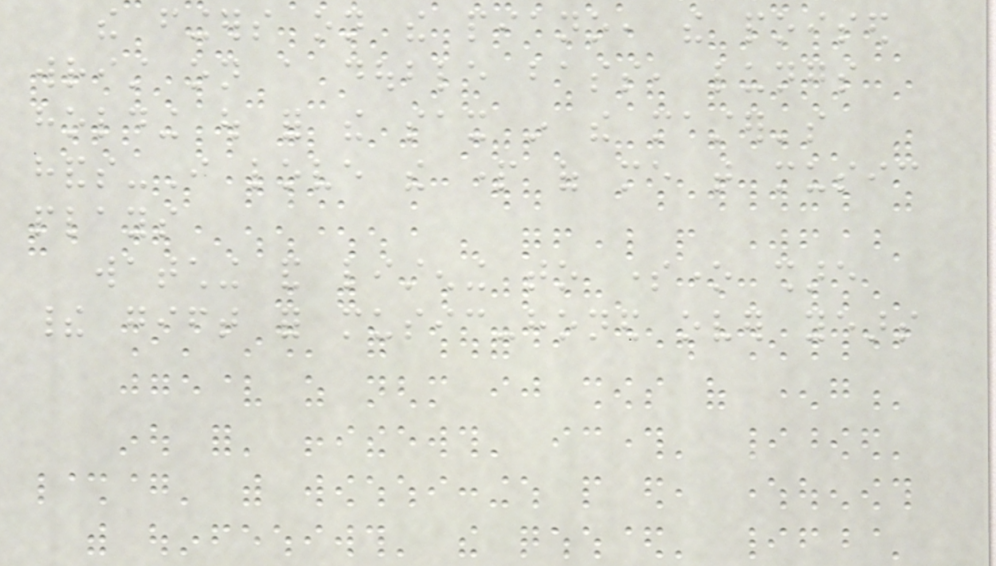the fingers on the piano, the poised
wrist on a double bass, lungs
holding out for the sax in the master's
hands-I love the part of me that music
plays
watching and listening to someone share
their gift for music-honed over years
